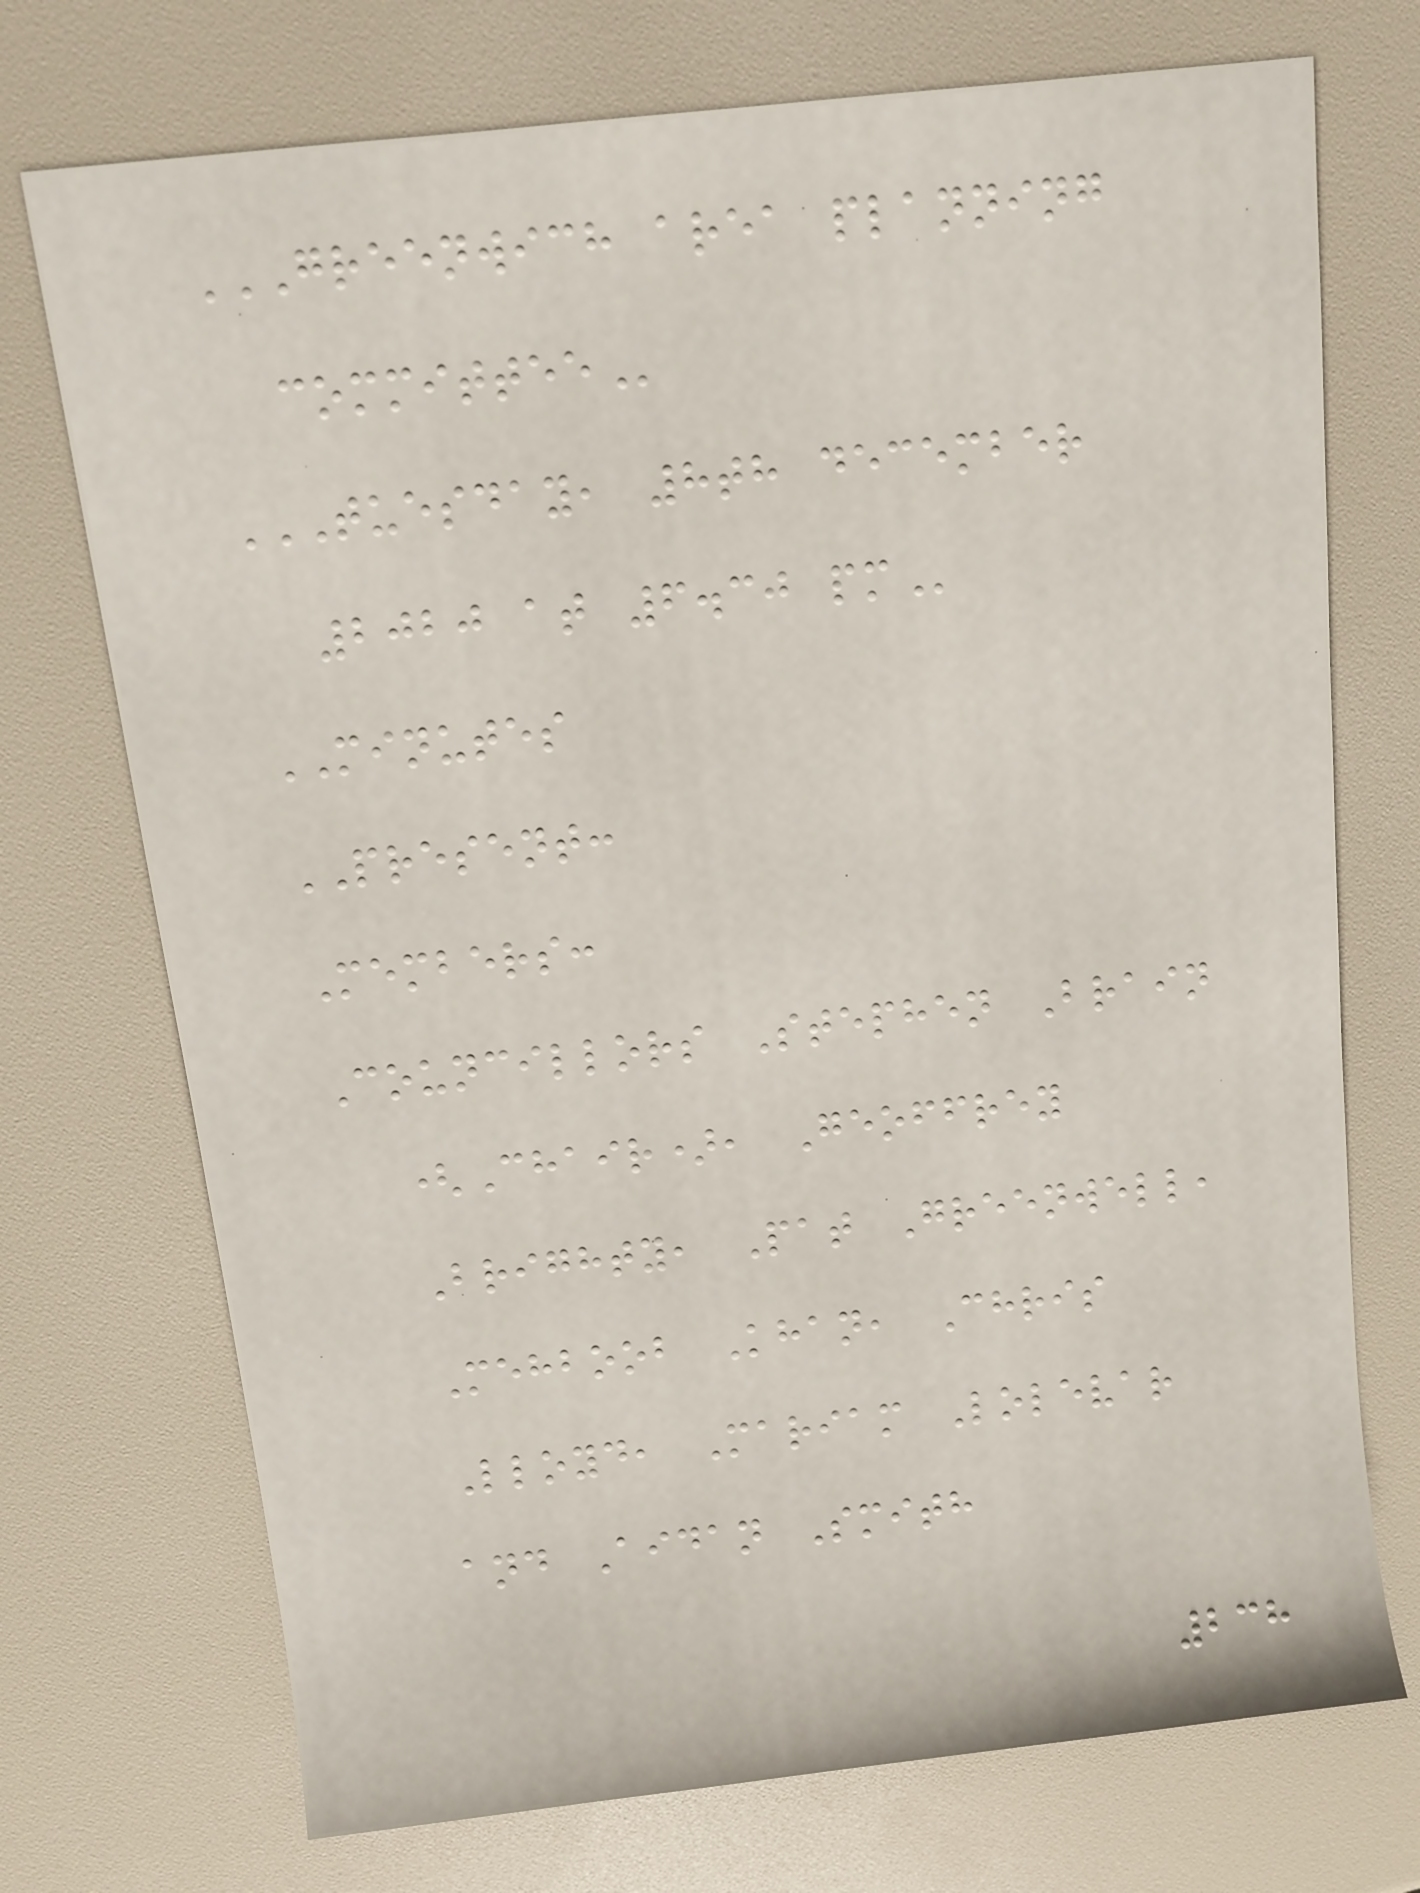GREENWICH AREA PLANNING
COMMITTEE
TUESDAY, 8TH DECEMBER
2020 AT 6.30 PM
MINUTES
PRESENT:
Members:
Councillors Stephen Brain
(Chair), Geoffrey
Brighty, Pat Greenwell,
Mehboob Khan, Chris
Lloyd, Mariam Lolevar
and Aidan Smith
238
